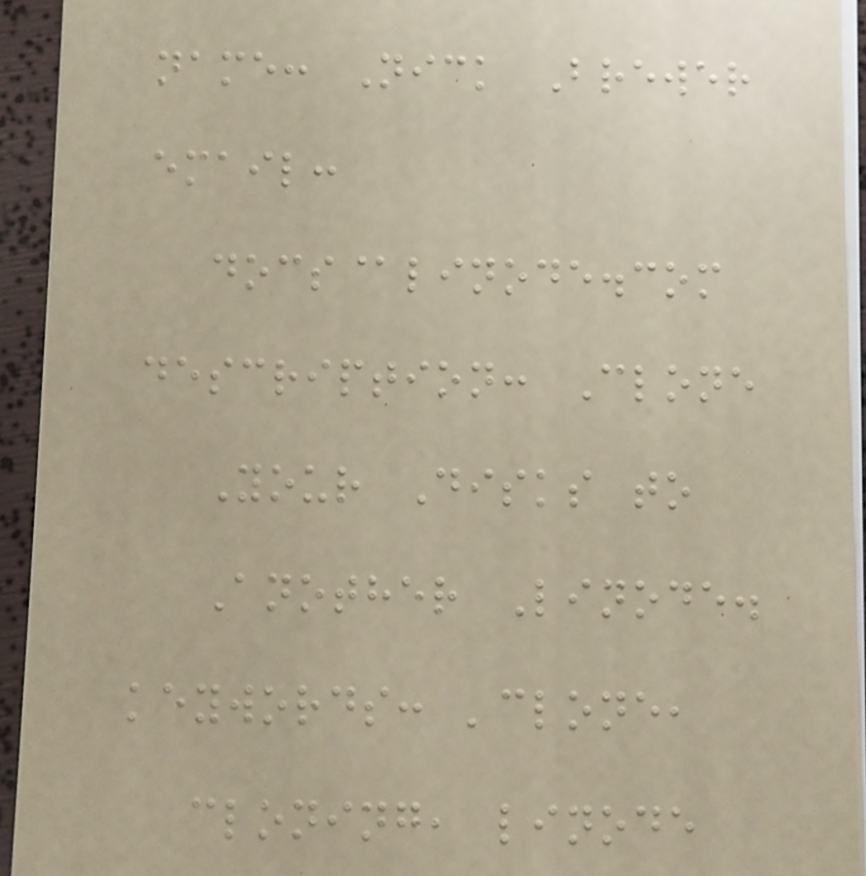name: Nick Brewer
email:
docs@linode.com
description: Clone
Your Disks to
Another Linode.
keywords: 'clone,
cloning, linode
